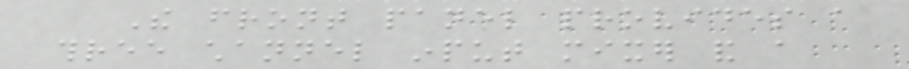The front panel provides a
three channel input mixer and a
